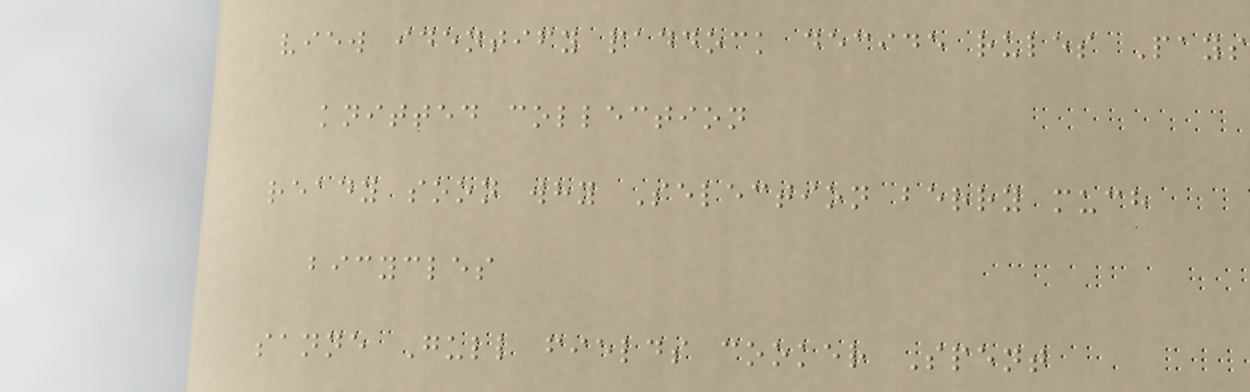view identify paddock decide rules Pays
knitted collection
ready soon why Selection berry much
bicycles
sanne Gull fields cooker Spent
